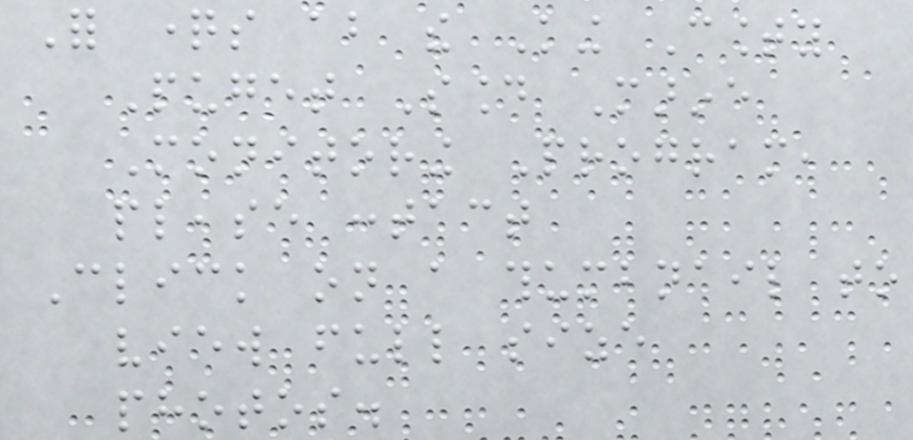For questions about the King County
Puget Sound Marine
Monitoring Program,
please contact
Click on a thumbnail to
view full size
photos.
